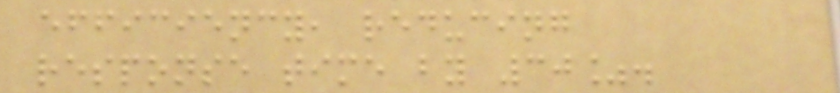efficiency, reducing
response time by 30%.
